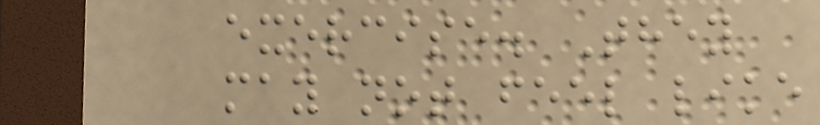exercise. They
may not feel like
